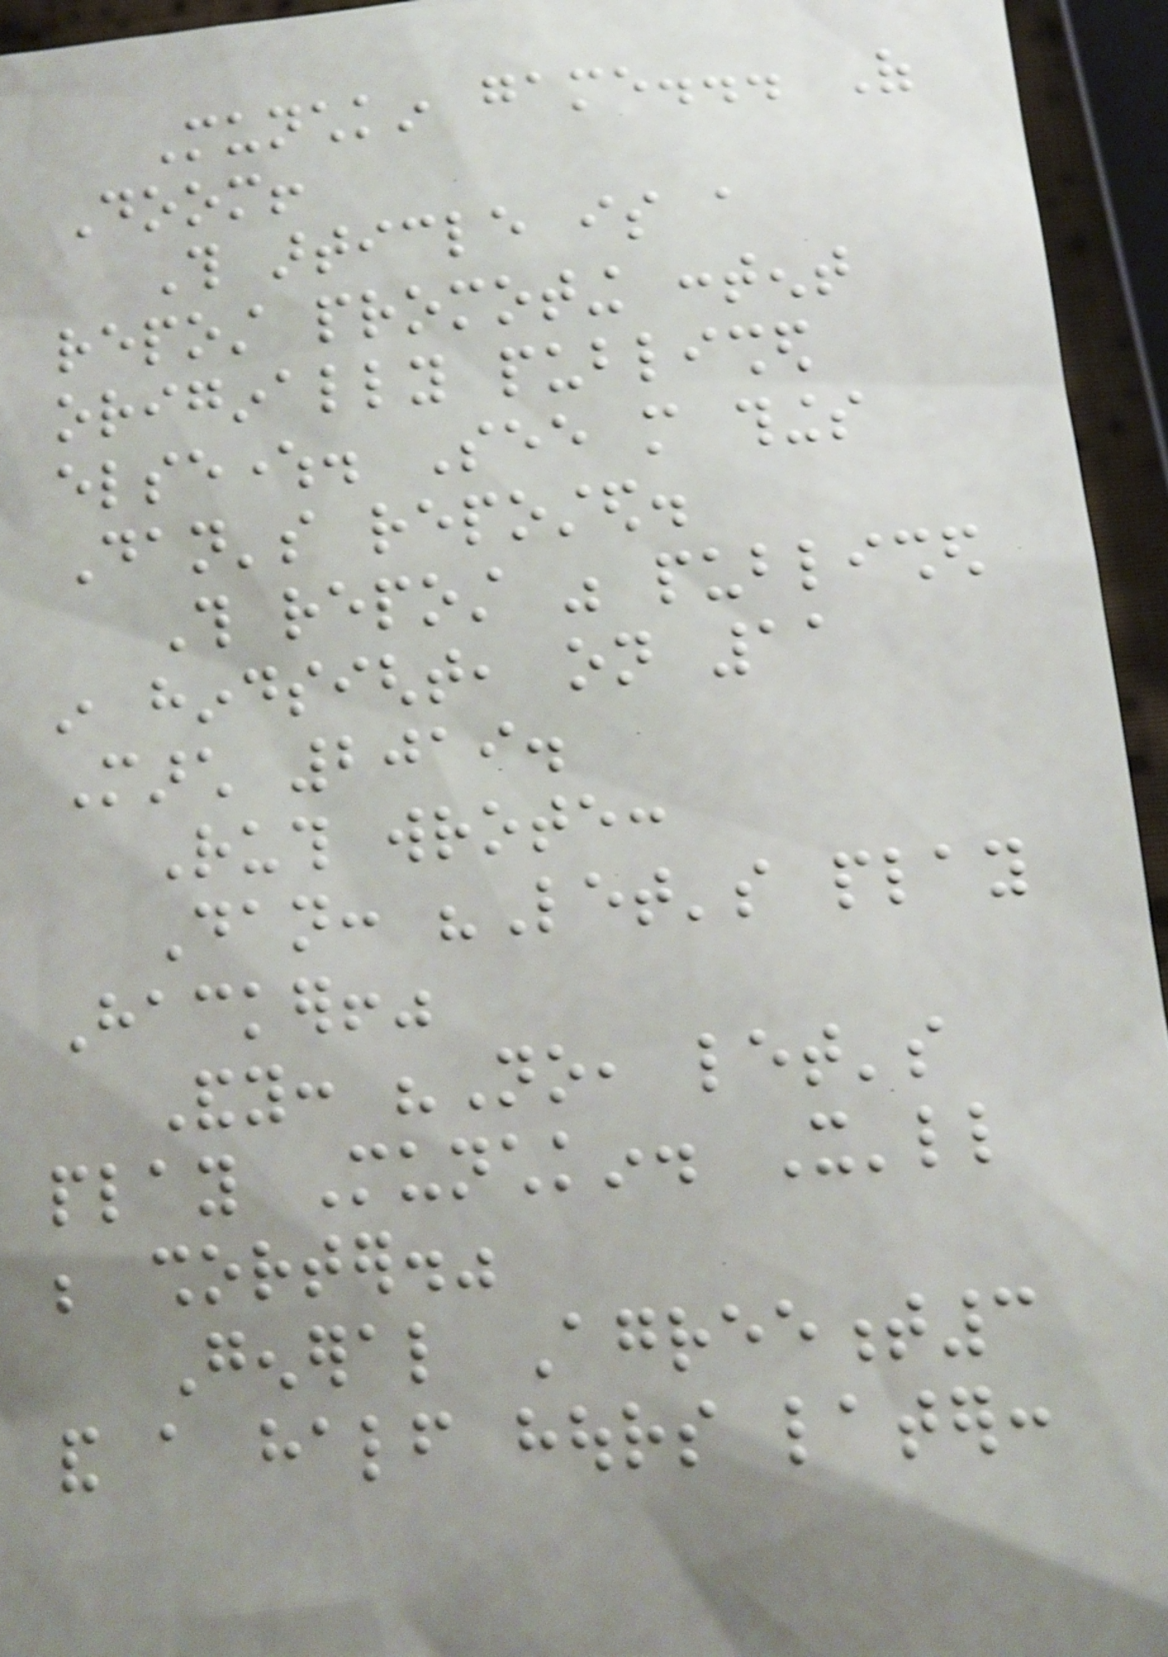Munchkin game... Of
Doom!
This article is a
repost promoting content
originally published
elsewhere. See more things
Dan's reposted.
This repost was published
in hindsight, on 11
March 2019.
Ruth wrote:
Dan: "Let's play
Hacker!"
Andy: "No, let's
play Munchkin. It'll
be shorter."
General Agreement3
and a half hours later:
